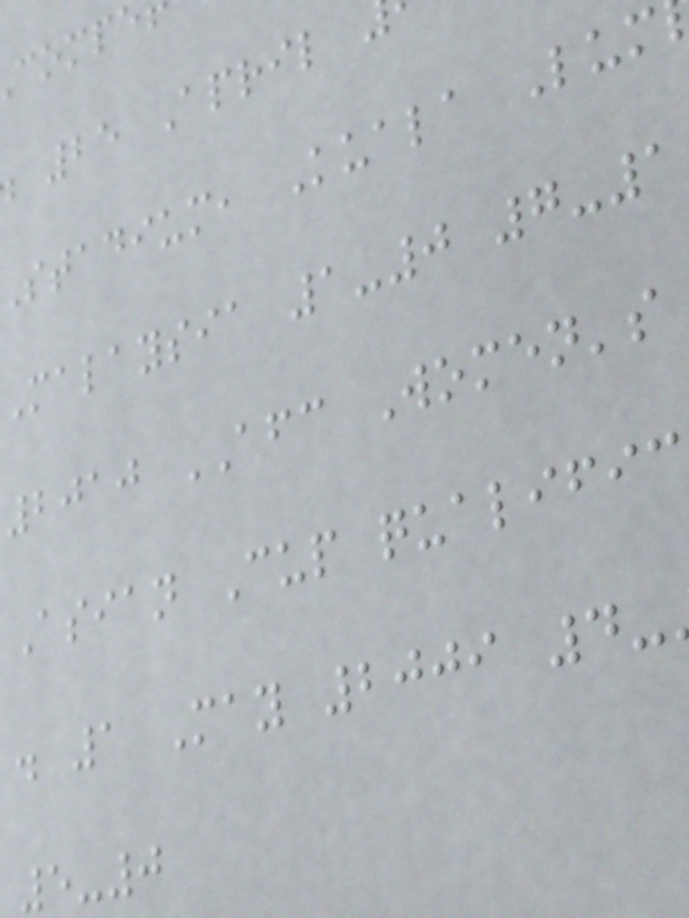25 April
stadium, Kuala Lum
Malaysia 1-0 7-1
2010 AFC Women's
Asian Cup qualific
. 1 May 2009 4-
5-0
